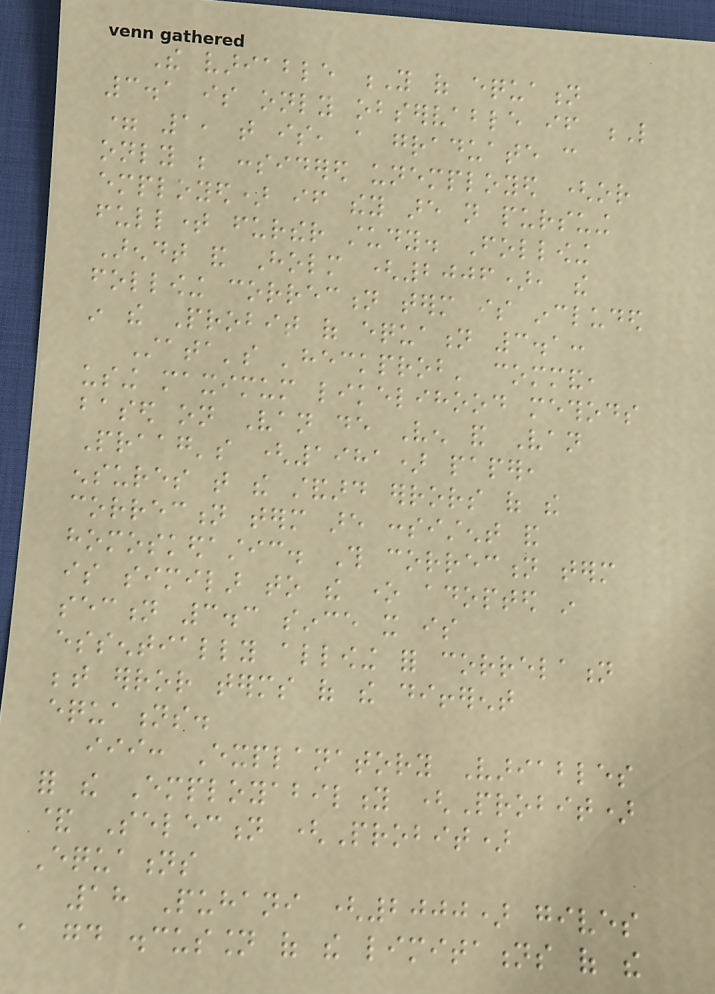The variable Y of equation
3.1 is only observable if L
= 1, that is, a graduate can
only be considered unemployed (or
employed) if they are not pursuing
fulltime further study. Following
Arendt and Holm (2006), the
following correction term is included
in the Probit of equation 3.1:
Stata's 'heckprob' command,
using maximum likelihood methods
based on Van de Ven and Van
Praag's (1981) paper,
ensures that the standard errors of the
correction term are consistent and
homoskedastic. This correction term
is similar to the one adopted in
section 3.3 since it is
essentially allowing for correlation
between error terms of the different
equations.
iii: Explanatory Variables
for the Employability (Probit)
& Selection (Probit)
Equations
18 Puhani (2000) gives
a good discussion of the limitations of the
